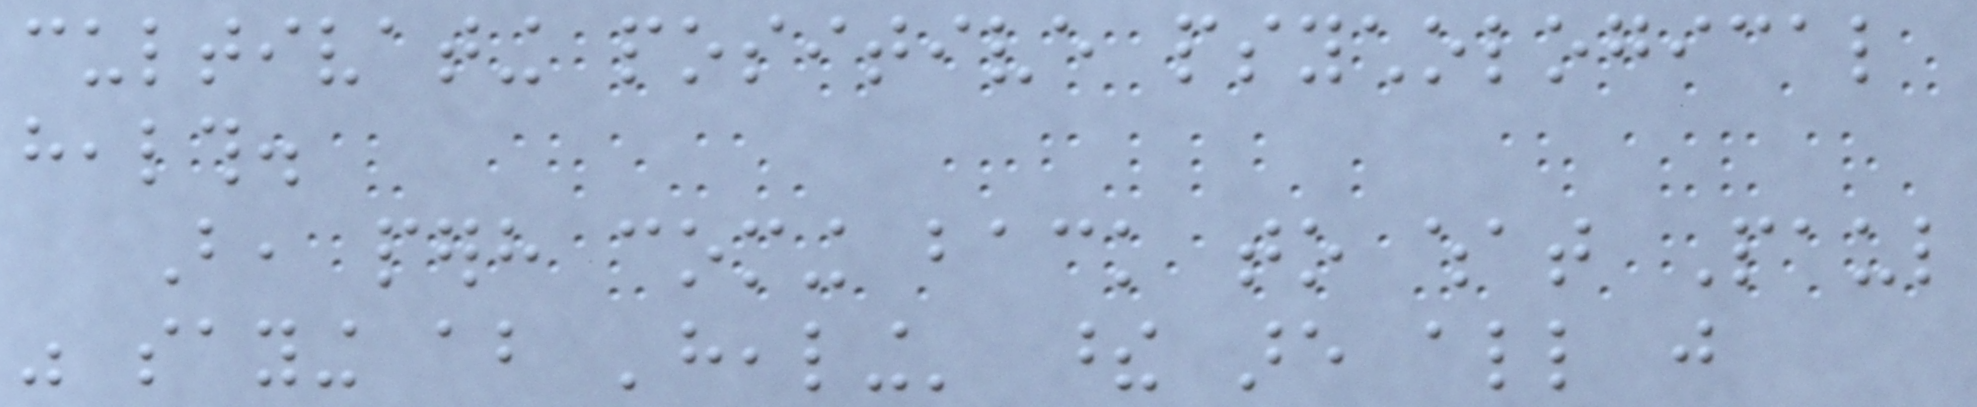cultivating positive psychological
health.
But, perhaps coming back to what Paul
was saying about 'healing' these are all just
